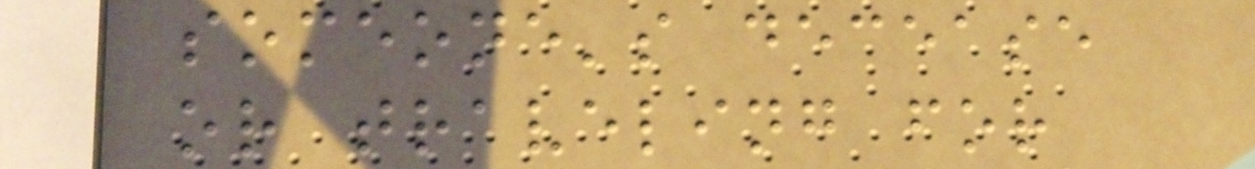someone's decease
or traveling for
